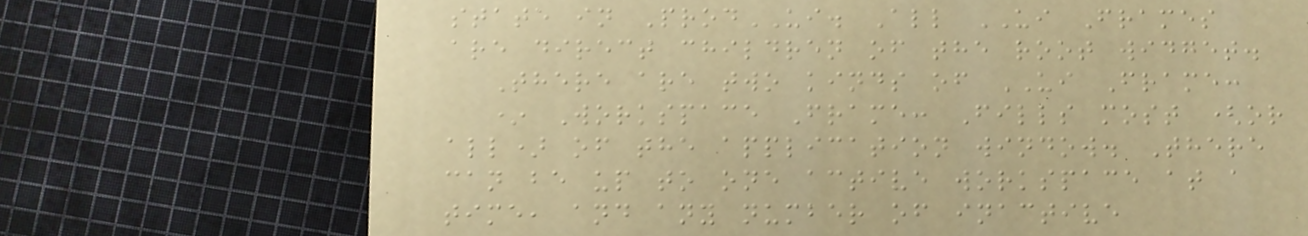state in ProdUI. All UI Frames
are direct children of the root widget.
There are two kinds of UI Frame:
* Workspace Frame: Fills most (or
all) of the application window. There
can be up to one active workspace at a
time, and any number of inactive
